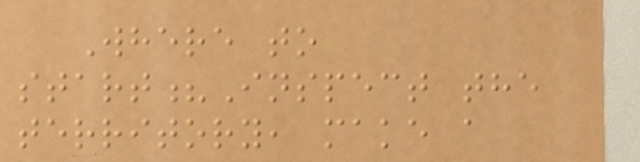Where to
start?Inspect the
territory, make a
